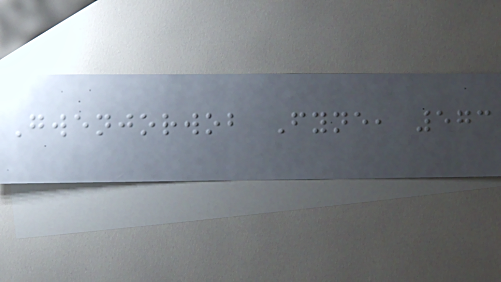Gwenjorwob Fyne, 573
